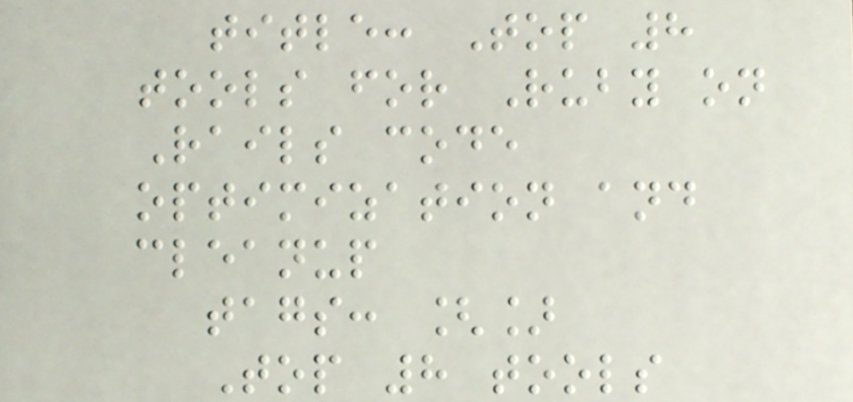title: Top 8
tools for Ruby on
Rails code
optimization and
cleanup
tags: []
Top 8 tools
